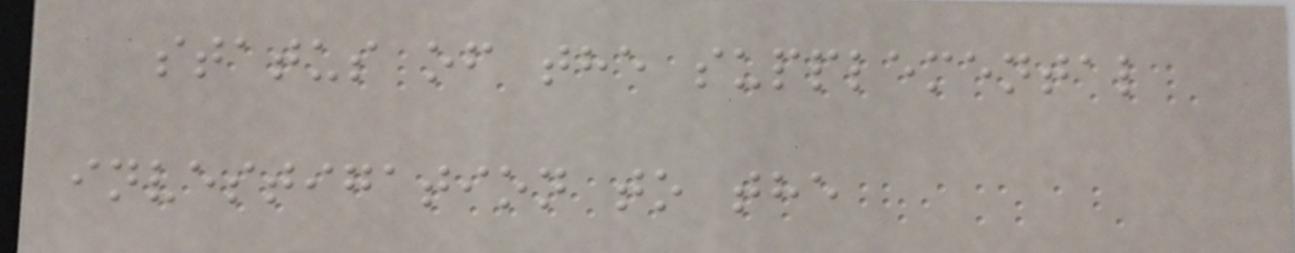status of the supplemental
investigation to the
